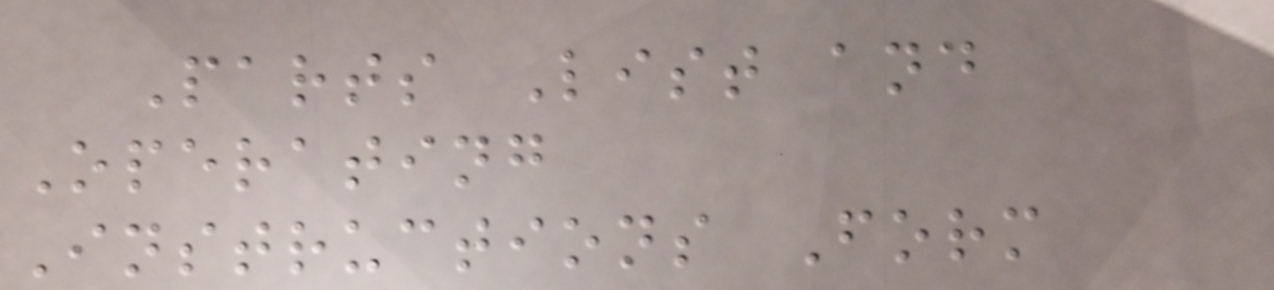Parts List and
Operating
Instructions Form
